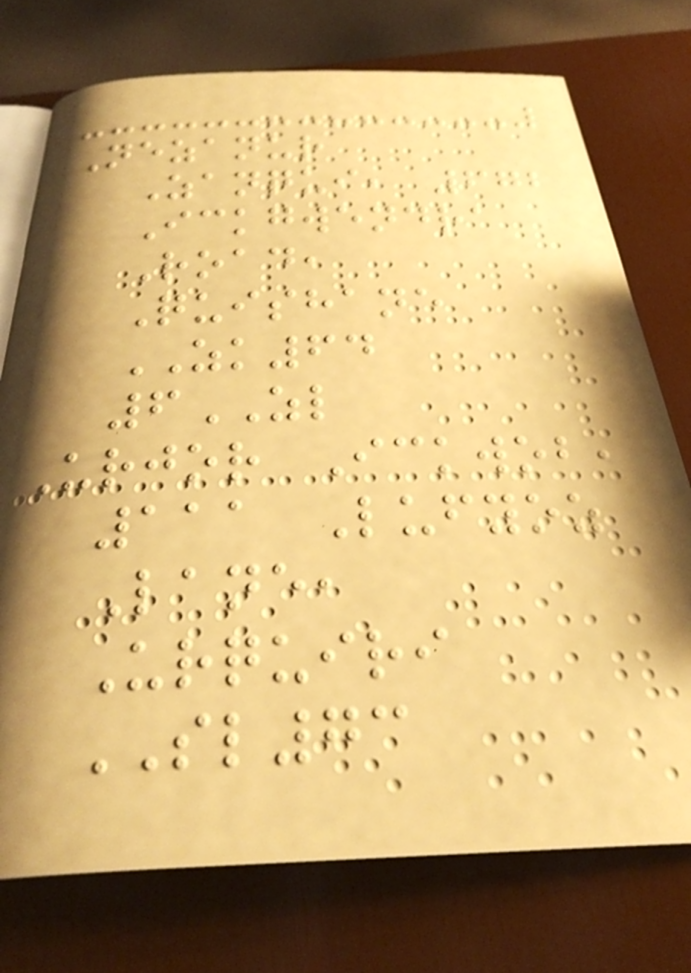Nezanur
Zanqui, 672
Ickgwendra
Road,
Quishane
ZK64
6ZL
Urjor Ickwob,
111 Lufyoz
Lane,
Urquiri
SL73
